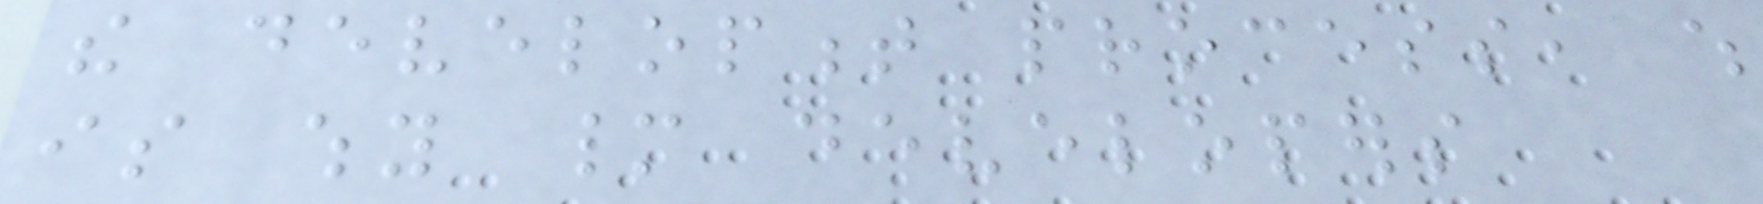the development process, which
is why many developers
